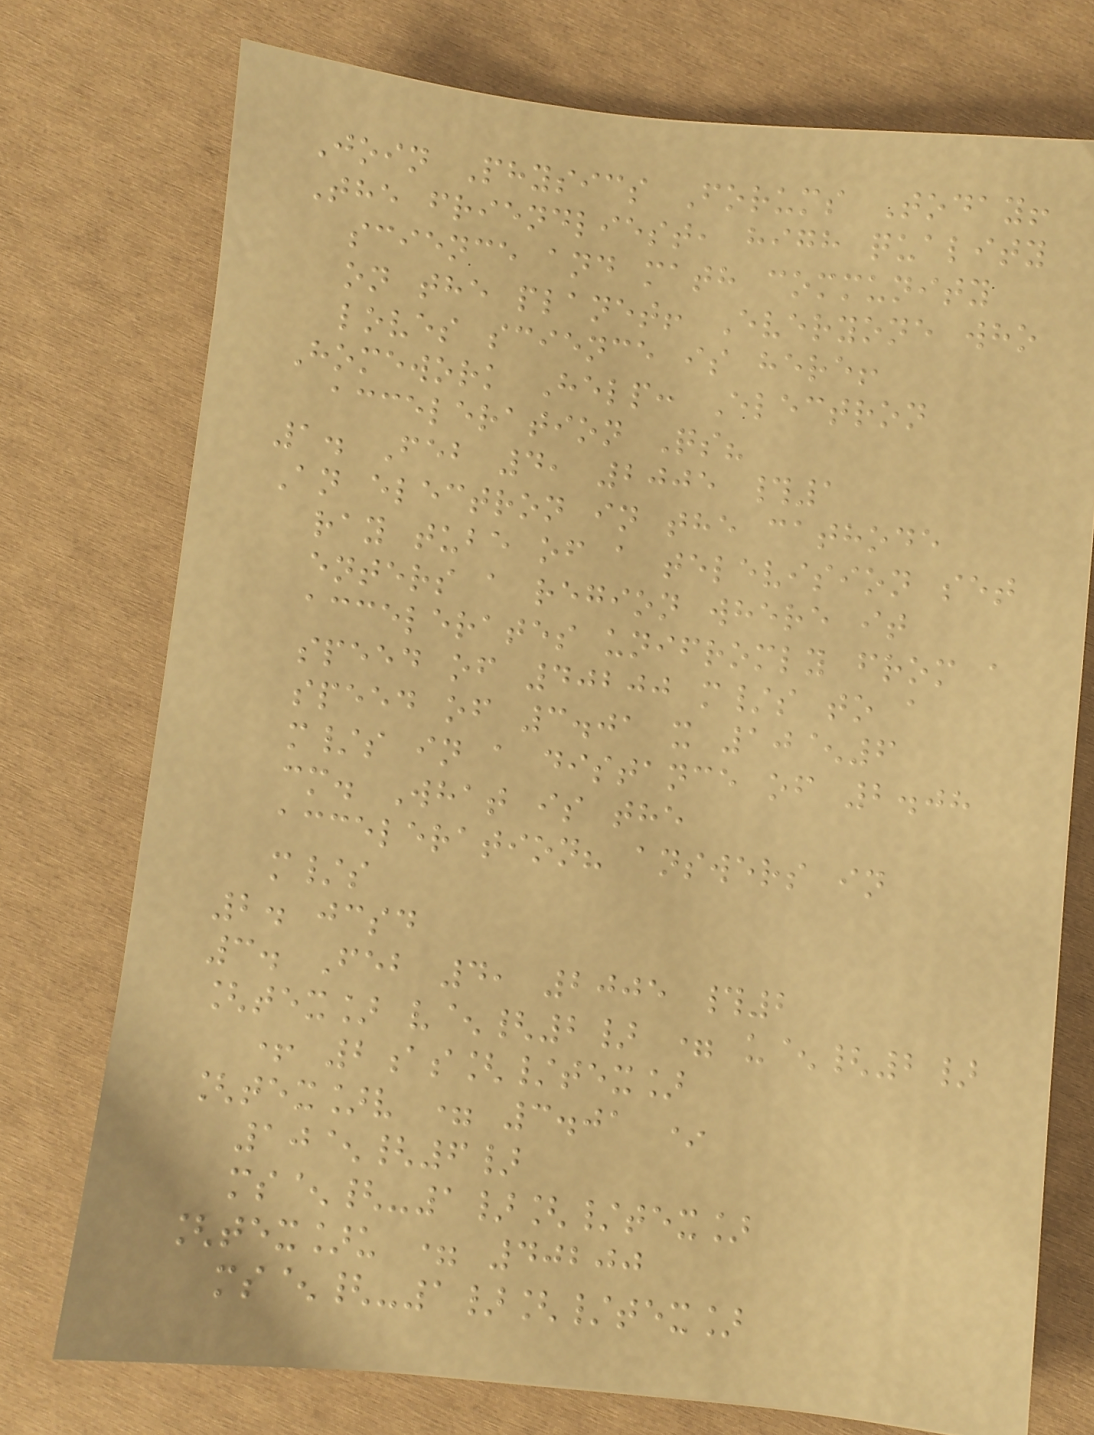Join Physics Forums Today!
The friendliest, high quality
science and math community
on the planet! Everyone who
loves science is here!
Homework Help: Electron
acceleration Qs?
1. Feb 4, 2005 #1
An electron in the cathode
ray tube of a television set
enters a region where it
accelerates unifromly from a
speed of 40200 m/s to a
speed of 3.01 x 10^6
m/s in a distance of 2.08
cm. What is the
acceleration? answers in
m/s
2. jcsd
3. Feb 4, 2005 #2
[tex] v^{2} = u^{2}
+ 2as[/tex]
[tex]v = 3.01 *
10^{6}
ms^{-1}[/tex]
[tex]u = 40200
ms^{-1}[/tex]
